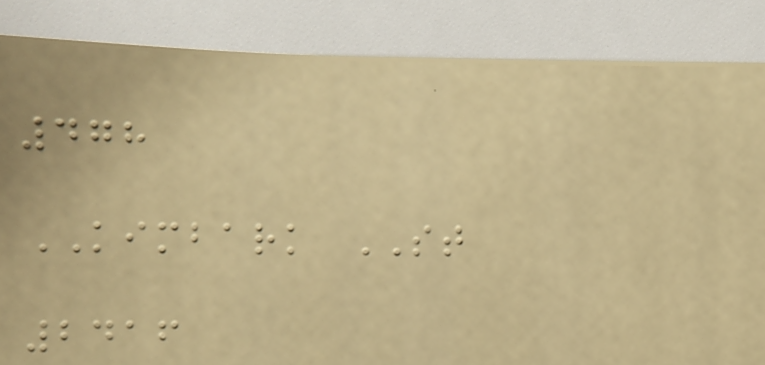478
KIMBARK ST
2416
